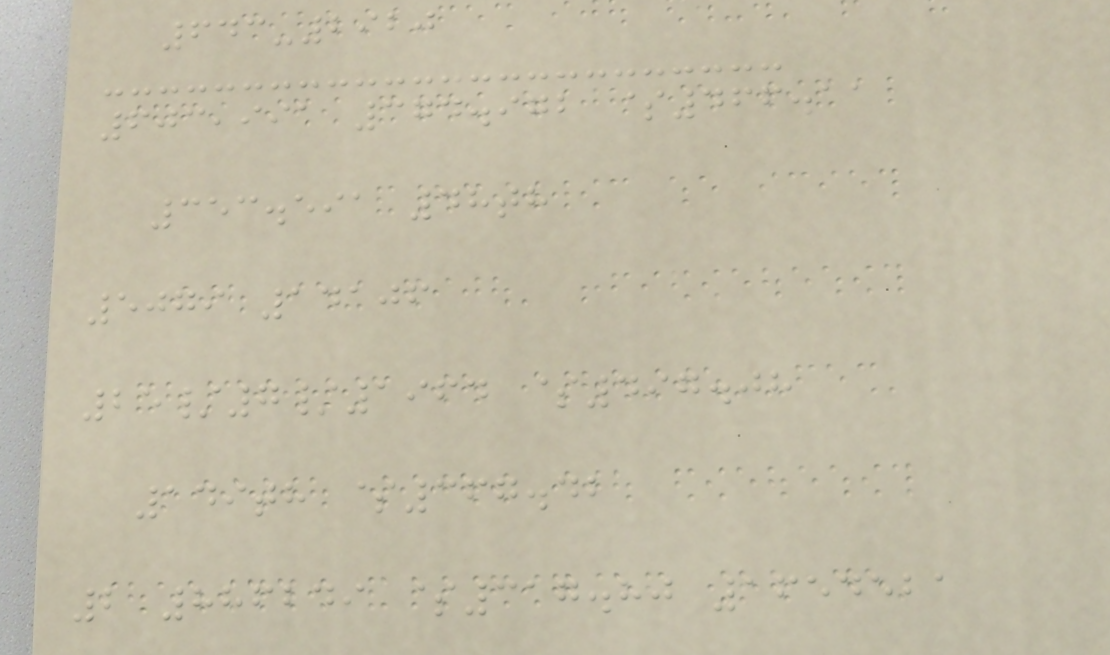643-2920
603,991 374.972 $466.11
353.591 48th
5079 14106
25/7/1964 $497.08
149th $367.42
2 886249 $317.80 1654521
